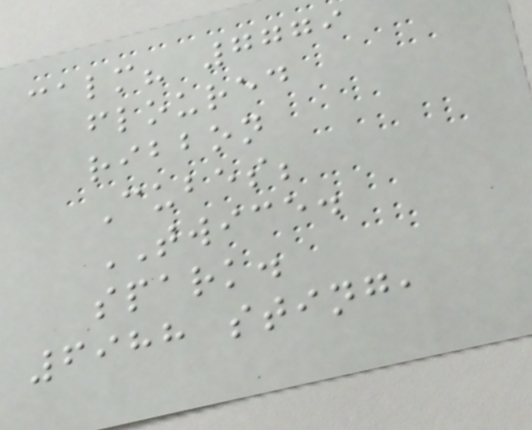calm? 7779
floured
ribbon
Cubes;
TWICE.
spark.
6988 sting,
